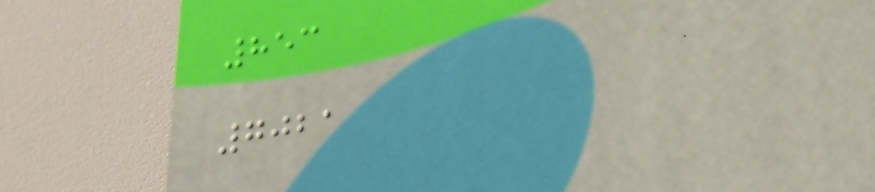853
7021
